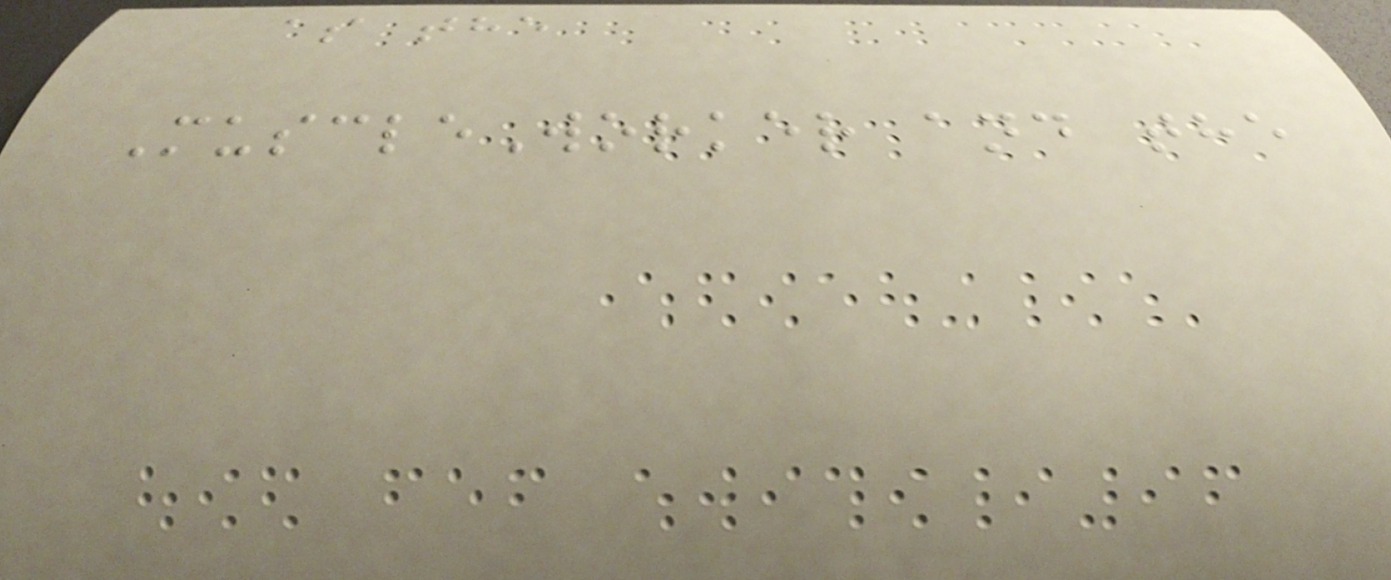as the
MuscleWorker and the
